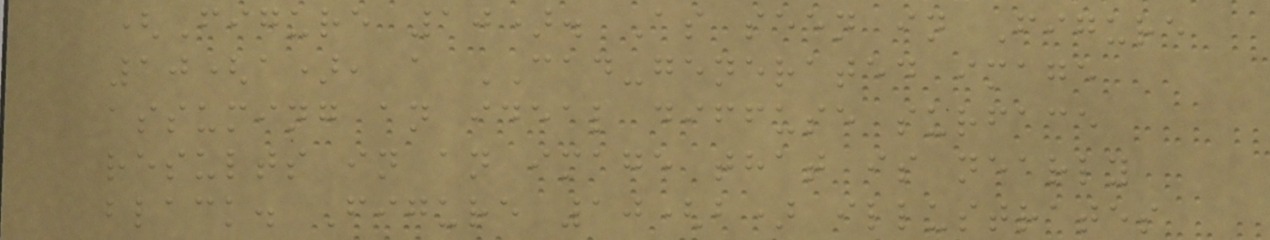(Figure 10). As seen in Figure
10(a), a CAD-generated image
assuming an ideal diffuse surface
results in an image that is nearly
black. Figure 10(b) illustrates
